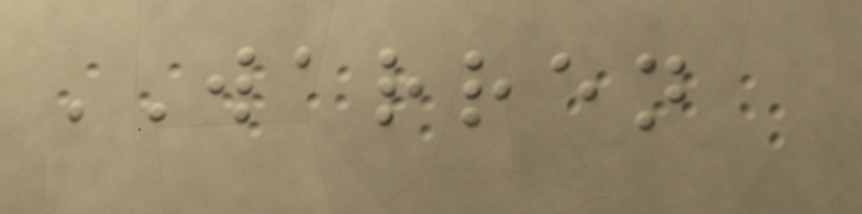WARREN
